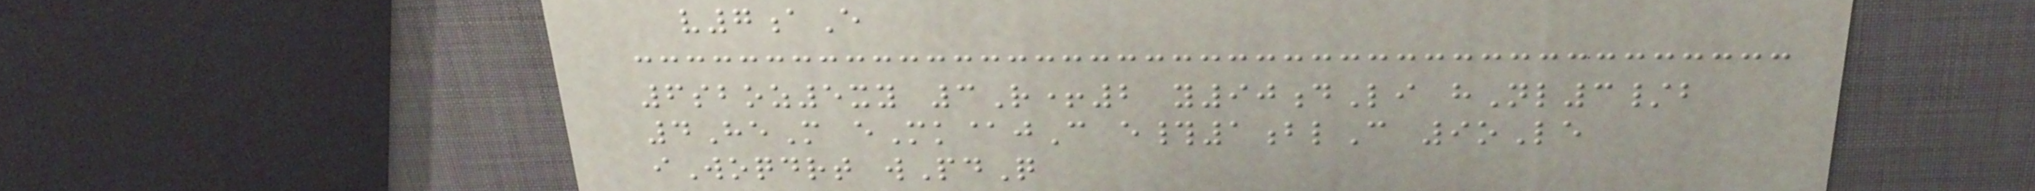v7aE
6sboz5xy 3R+2 y90dLi hNl3/b
4HeM eMk@jC e#1blC 9oLe
iWoqdrt wPdQ
